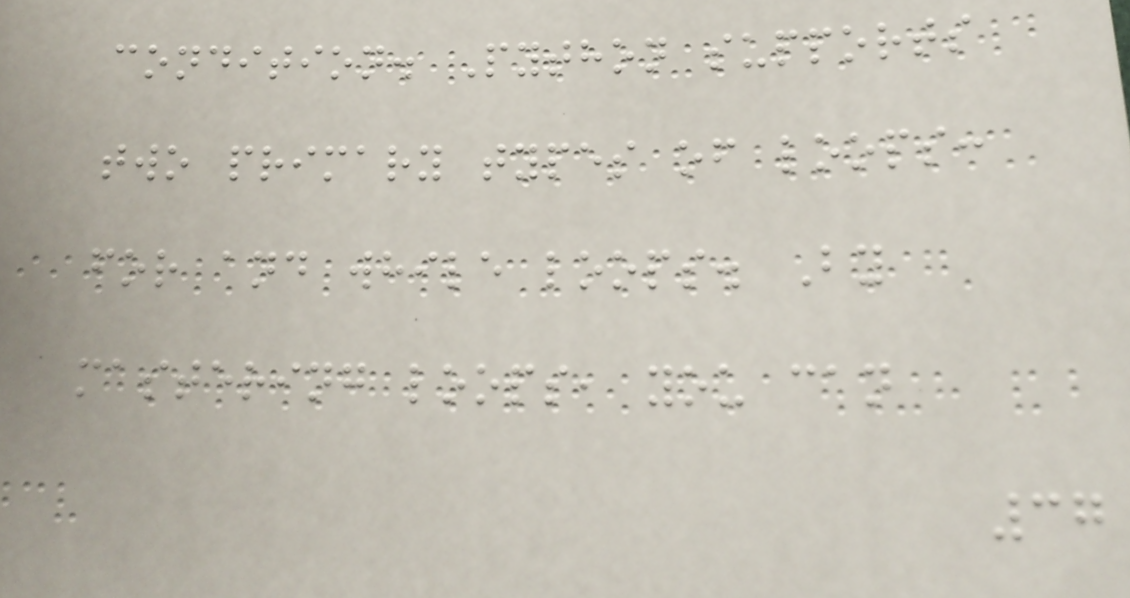condition. Python supports
two primary types of loops:
for and while loops. By
mastering loops, you can
37
